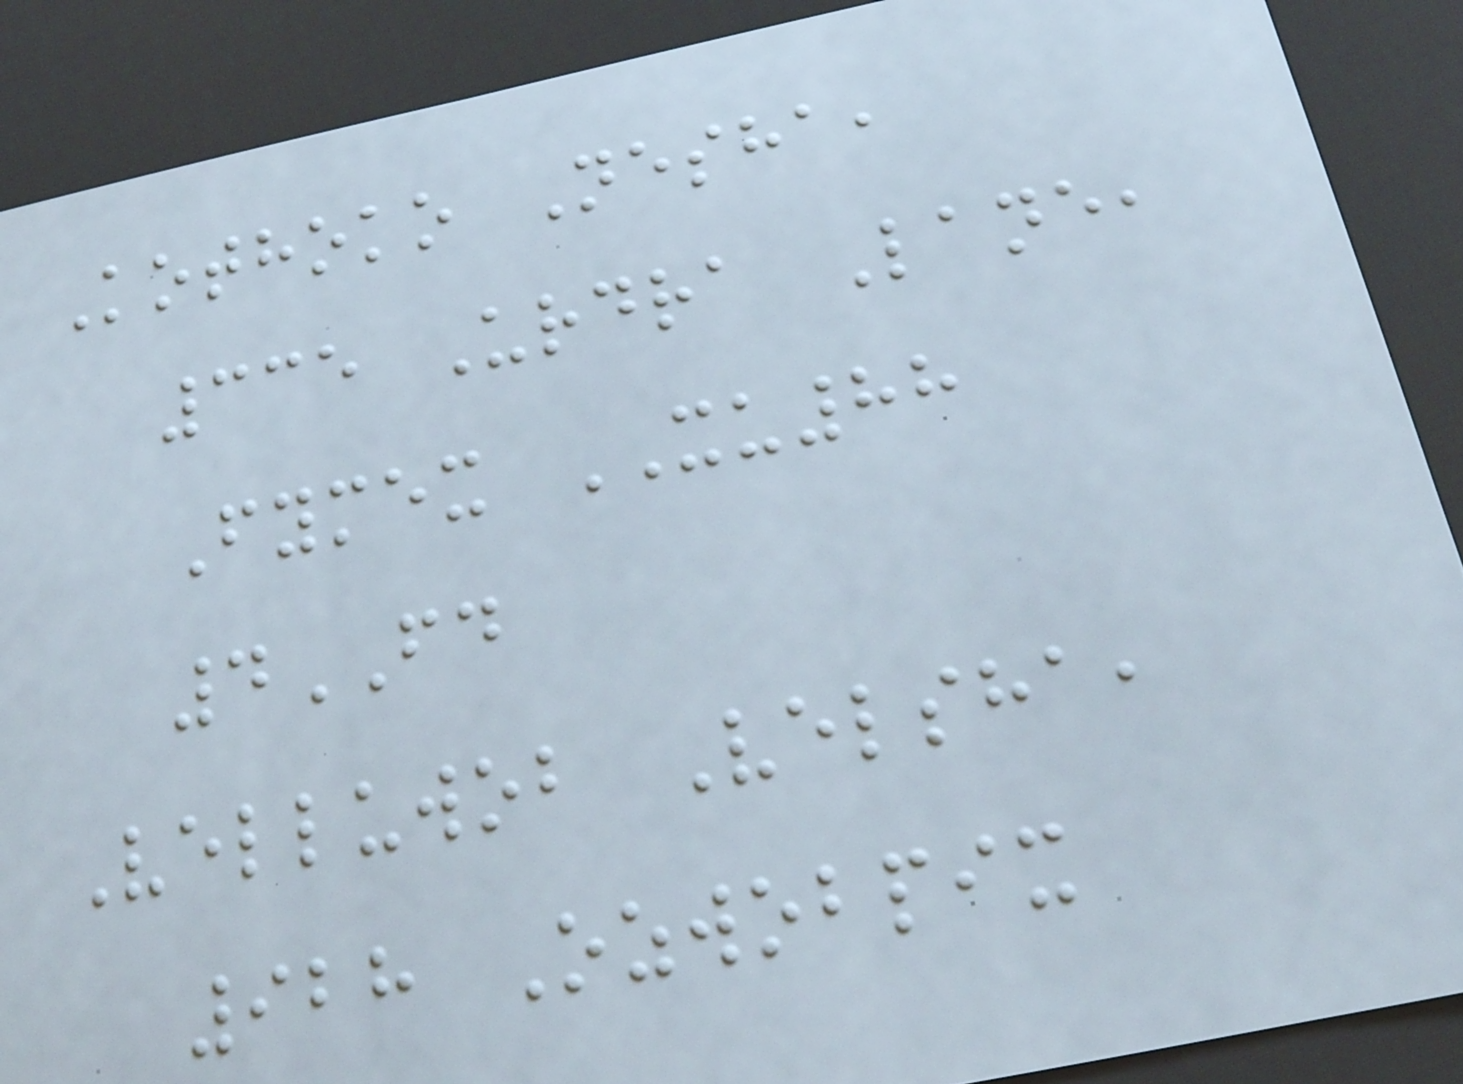Kothoko Nesha,
335 Urdra Lane,
Fymex XU88
4FD
Velluwob Velsha,
928 Ozwobpix
